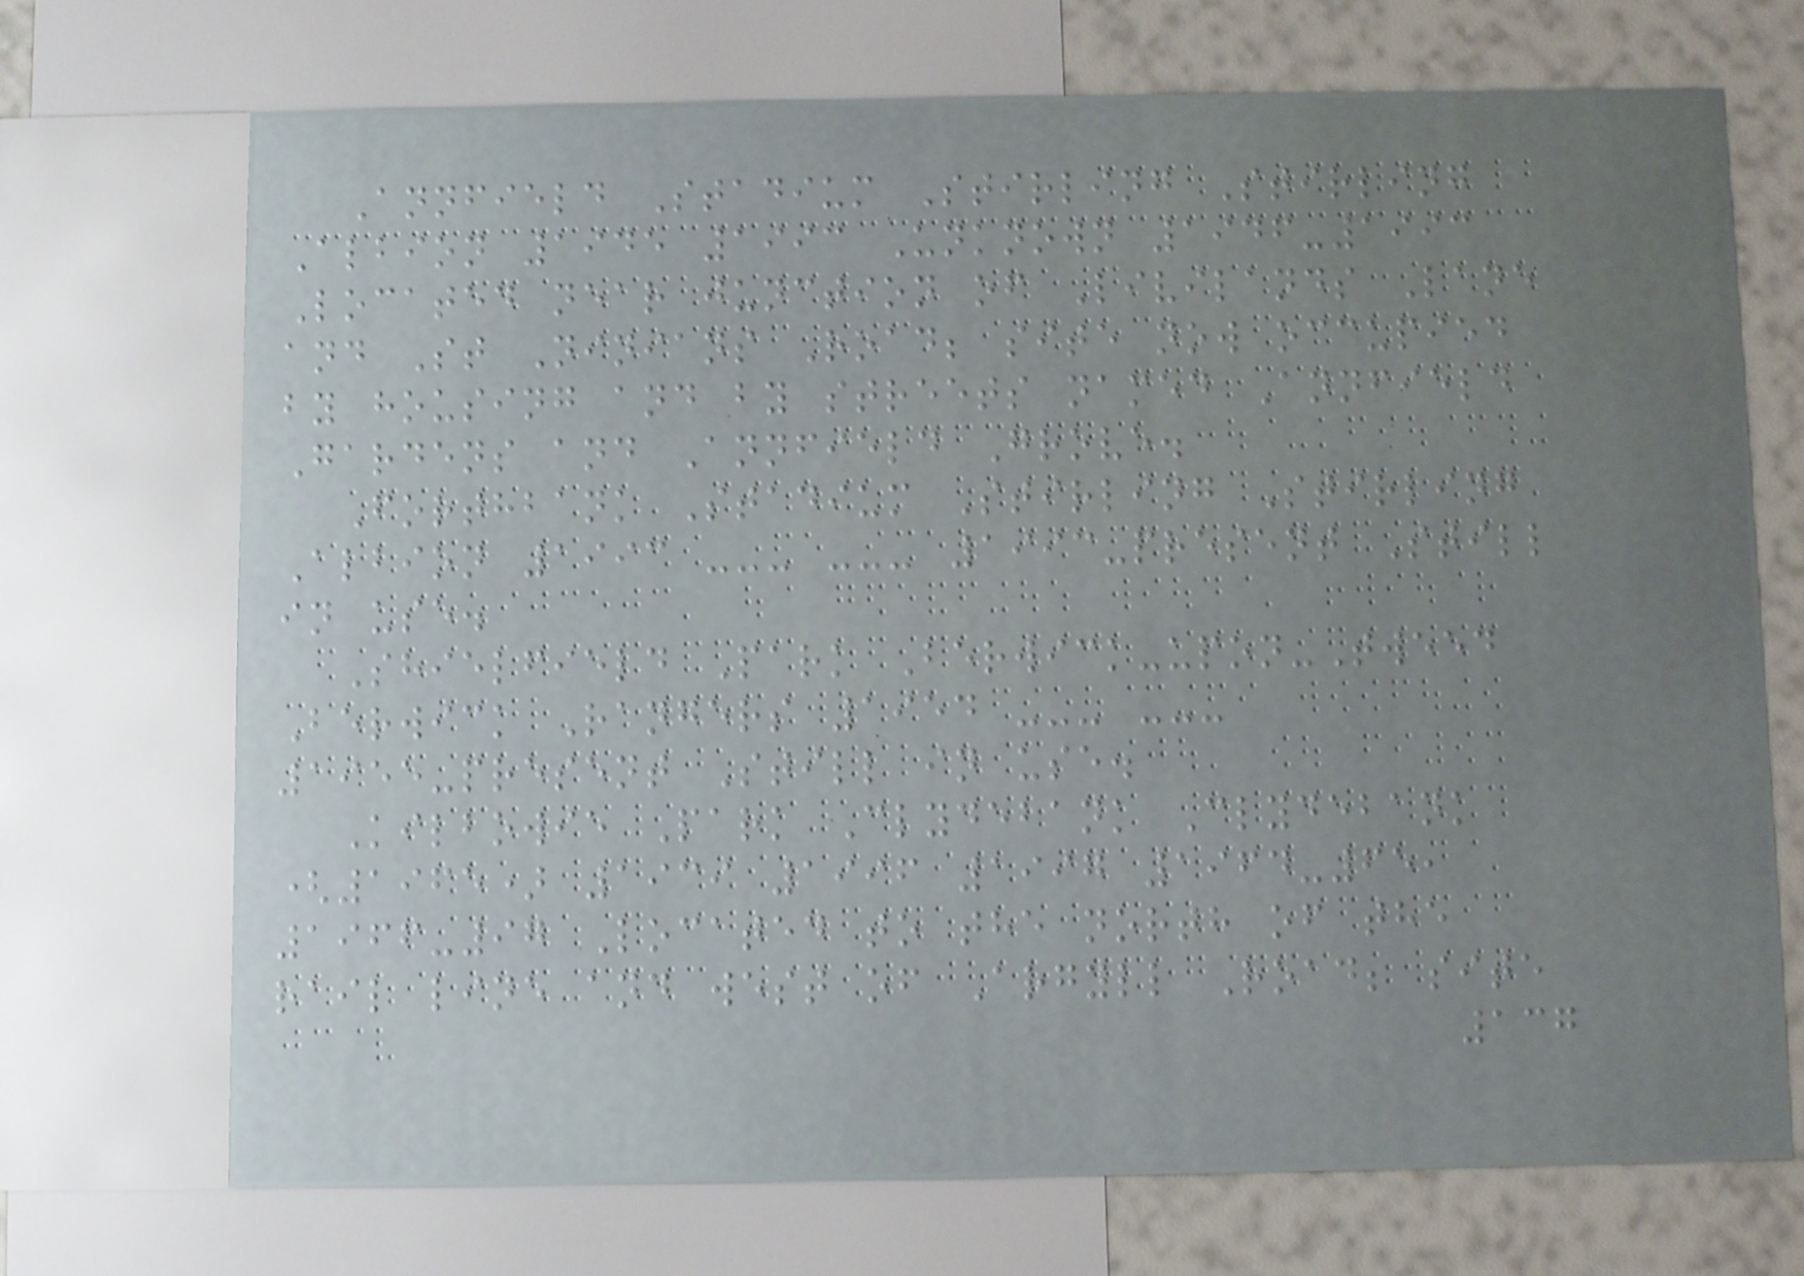Annfield Stadium Stirling Stirling
Albion 1945 1993 Unknown 1946-1993
Located near junction of Livilands Lane
and St Ninians Road; site now occupied
by housing and by streets named Annfield
Gardens and Annfield Grove.
Forthbank Stadium Stirling Stirling
Albion 1993 --- --- 1993-present Still
in use.
Shielfield Park Berwick-upon-Tweed
Berwick Rangers 1954 --- ---
1955-present Still in use.
Kilbowie Park Clydebank Clydebank
(1965) 1939 1996 1997 1964-65,
1966-97 Located to the north of the
rail line and west of Argyll Road; site
137
